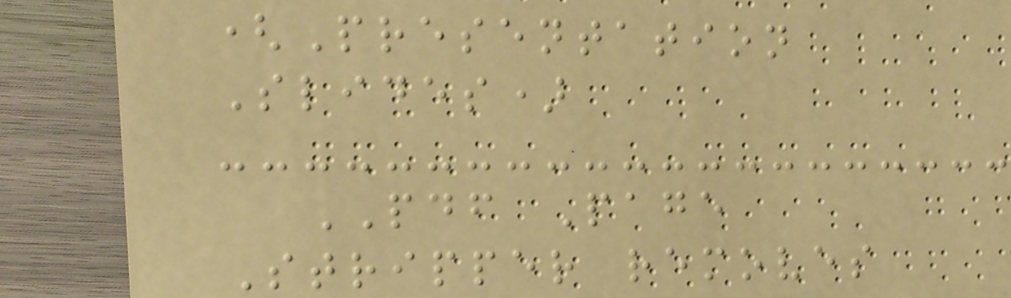(Presentation
Slides)
PDF Page
Stripper removes
